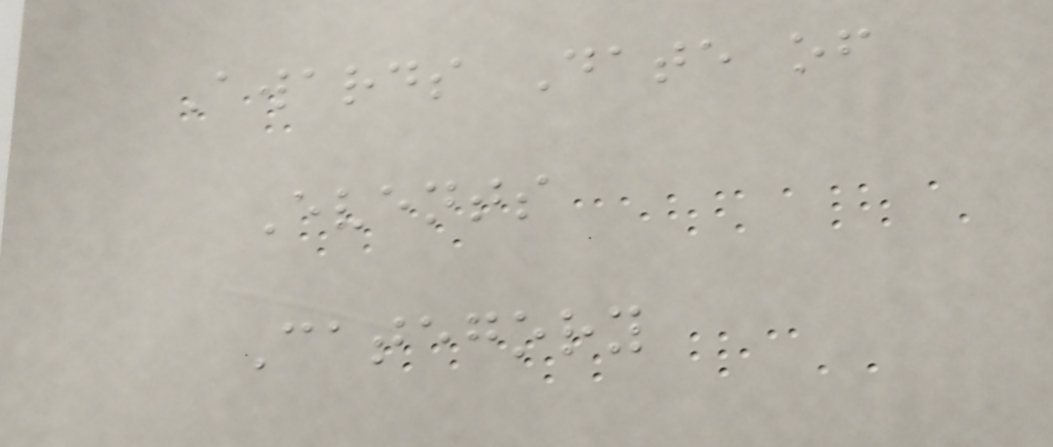Awards Date of
Events
Category
